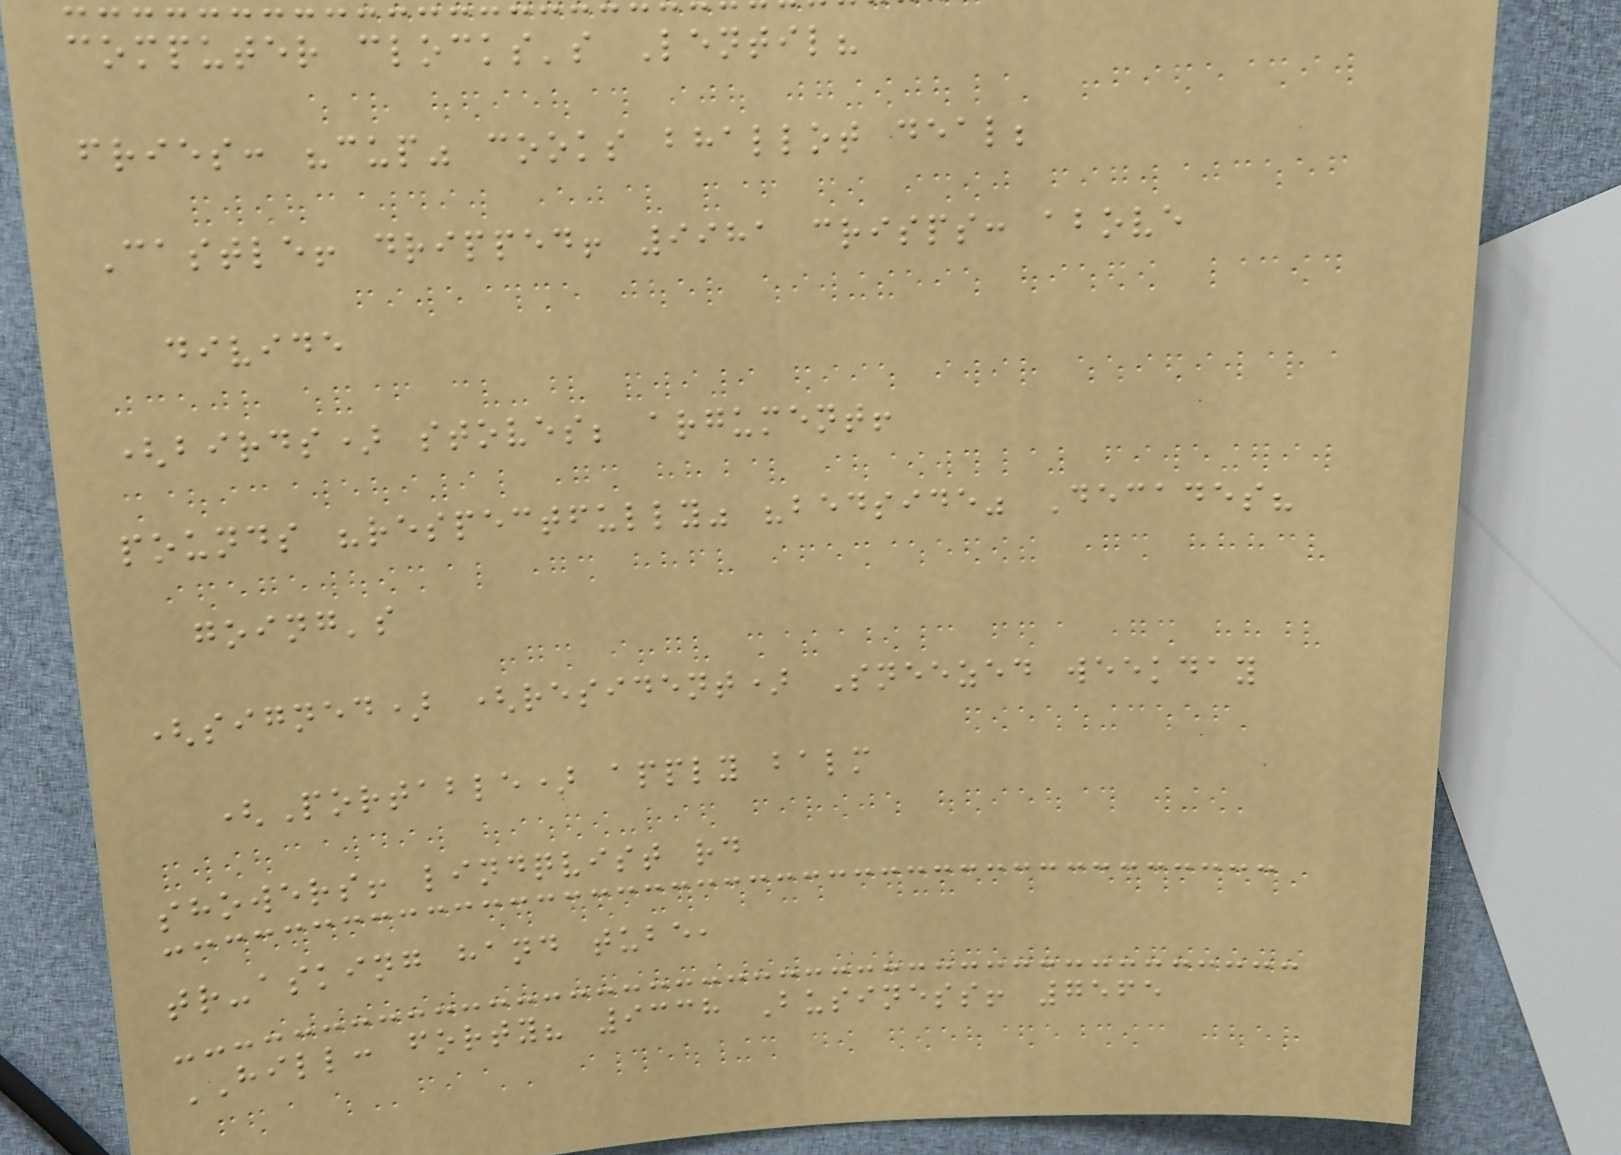computer clocks's Lentil?
fries: "cup" cooks bhallot deal;
Castle! dripped! 9981 crisps: above
divide
(birds) stoves; argument!
pounds "respectfully" "bedside" Decades?
going's
(signed) (resident) Sneezed weekday
(Portable) apply balm
showers! lindqvist rd
tr-asking hand tube,
HILL: forty? 9338 Business! 7565
